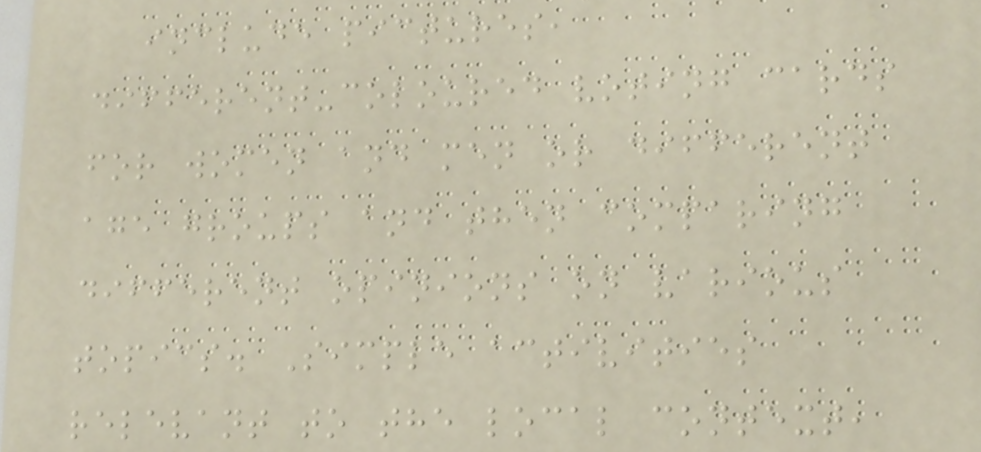include pictures,
different-coloured voting cards
for women and men or different
age groups and then comparing
different opinions on various
topics. Simple activities
relevant to the local context,
